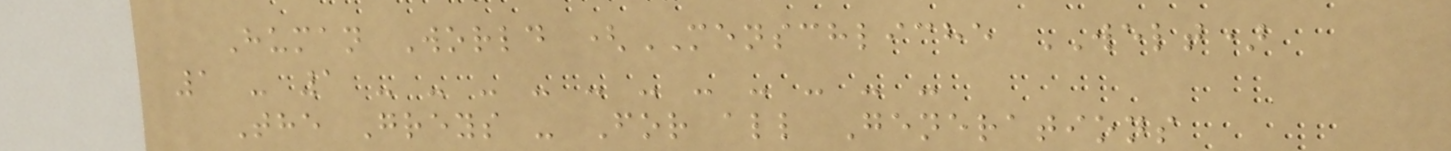Human World (MENSCHLICHE WELT)
1 - 1 - - - - - - - - - - -
The Greys - For all Generations
